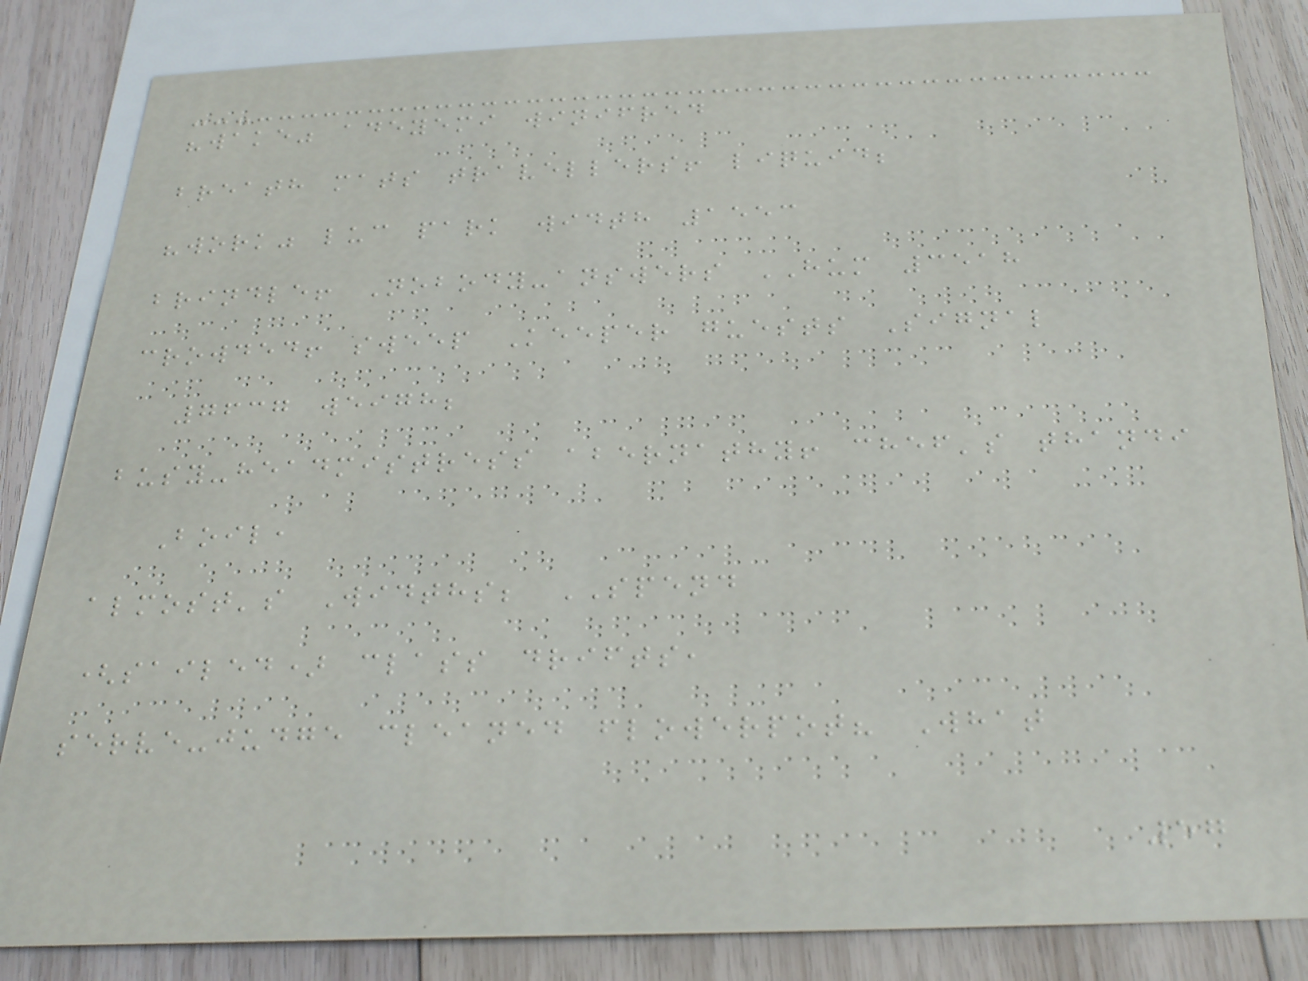"wake" adeyemi winifred
breath mats travellers! liquid;
"work" luc park width 1553
brindle! Nobody-answers HUM 3518
crowded! sweep Keeper guests Signal
7637 weigh;
busy-headmistress abernathy! chef's thandi
Boil,
almost's Widths; SPEND
(sailed) class drifts,
serve-judge cleaned flowerpot? What
57
